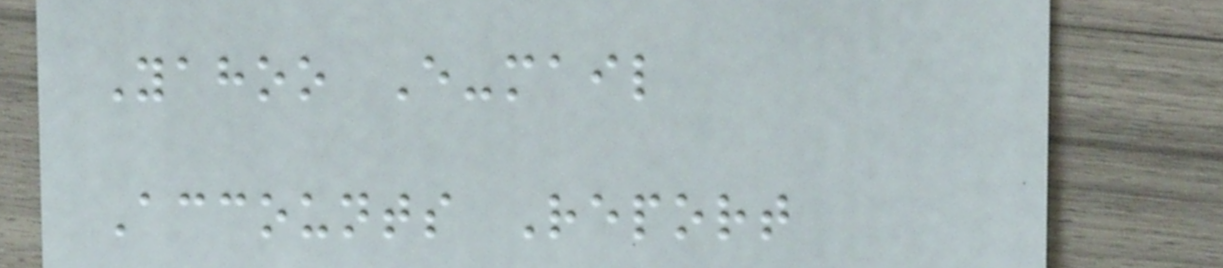Yahoo E-mail
Accounts Report
